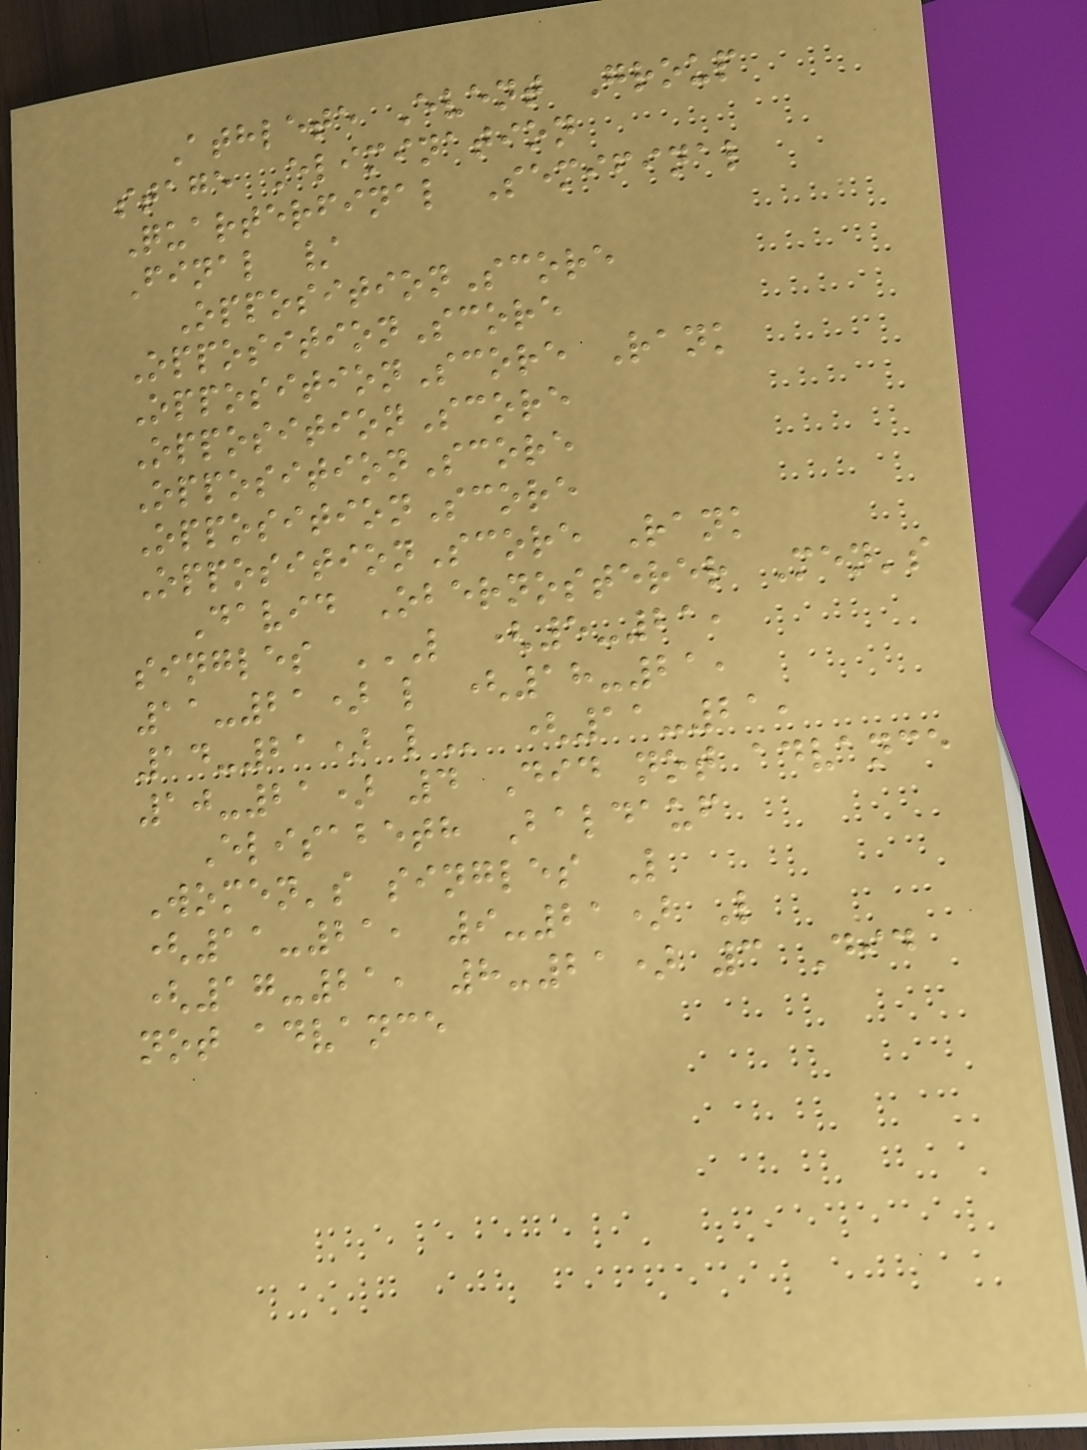Athlete Event Group
stage Elimination
Quarterfinal Semifinal
Final /
OppositionScore
OppositionScore
OppositionScore Rank
OppositionScore
OppositionScore
OppositionScore
OppositionScore Rank
David Obernosterer Men's
singles L (5-21,
11-21) L (18-21,
14-21) L (11-21,
10-21) 4 Did not advance
Elisabeth Baldauf
Women's singles L
(11-21, 9-21) L
(17-21, 8-21) 3 Did
not advance
